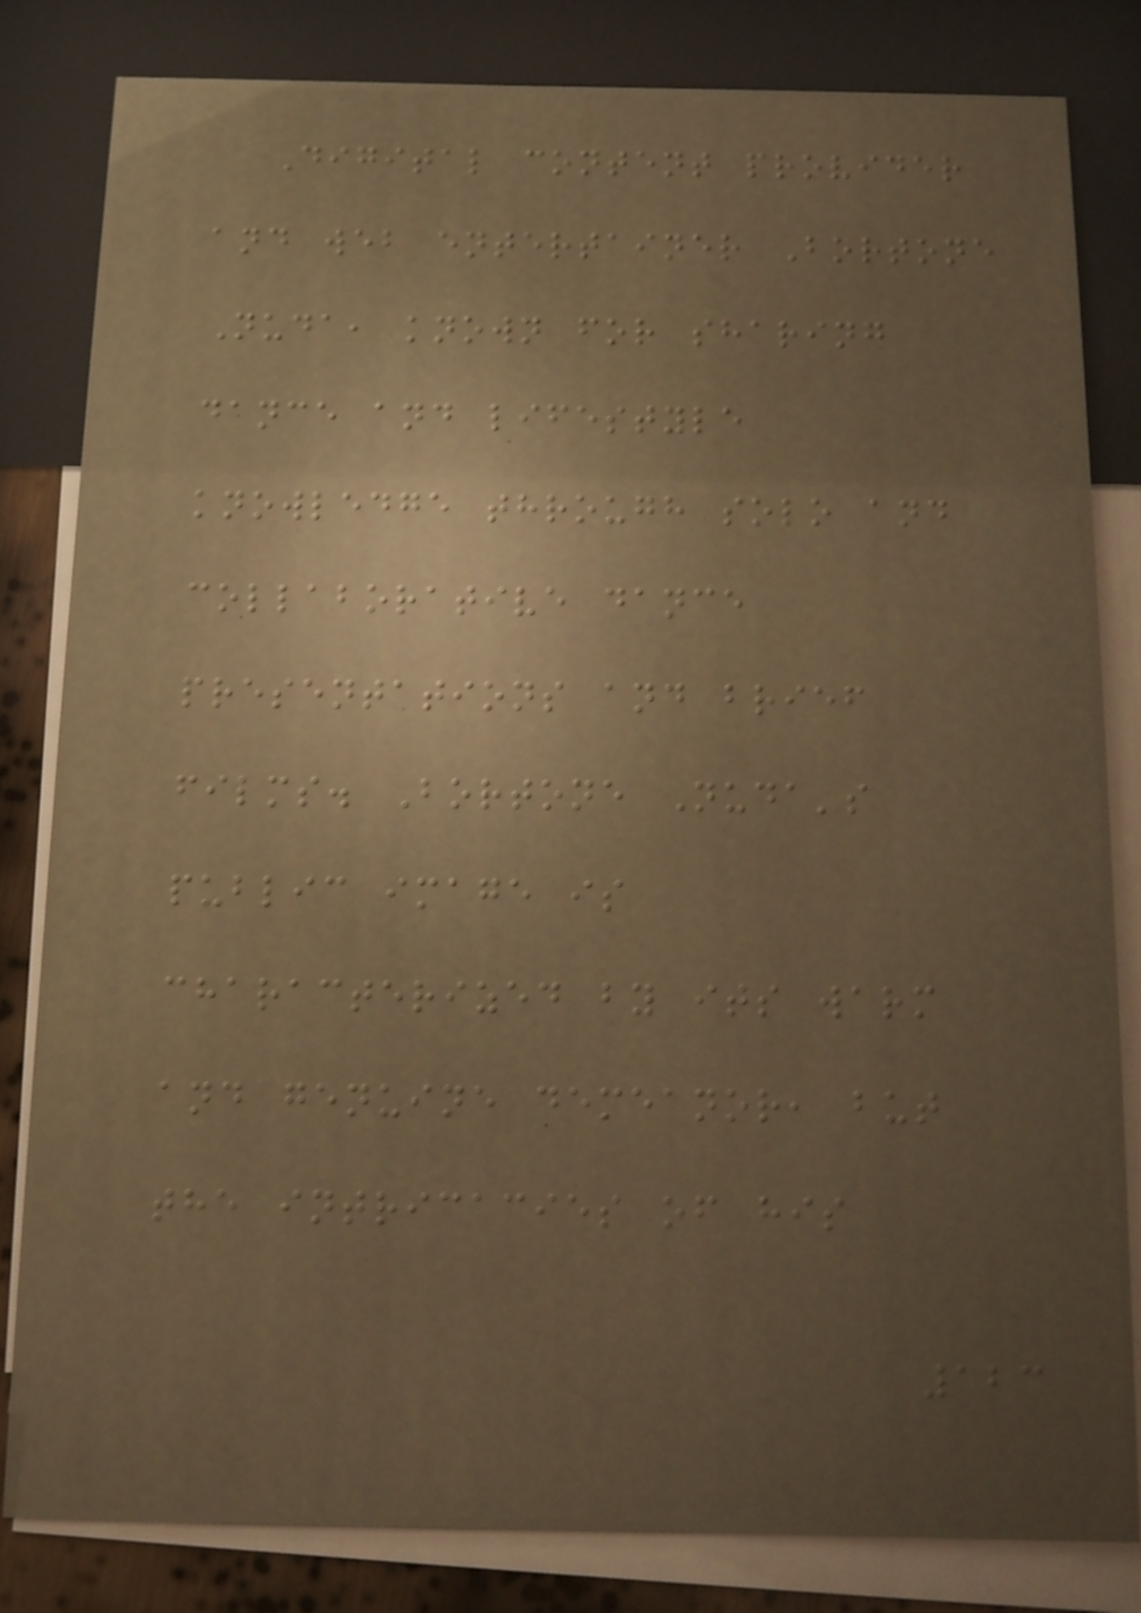Digital content provider
and web entertainer Bortone
Nuda, known for sharing
dance and lifestyle
knowledge through solo and
collaborative dance
presentations and brief
films. Bortone Nuda's
public image is
characterized by its warm
and genuine demeanor, but
the intricacies of his
123
